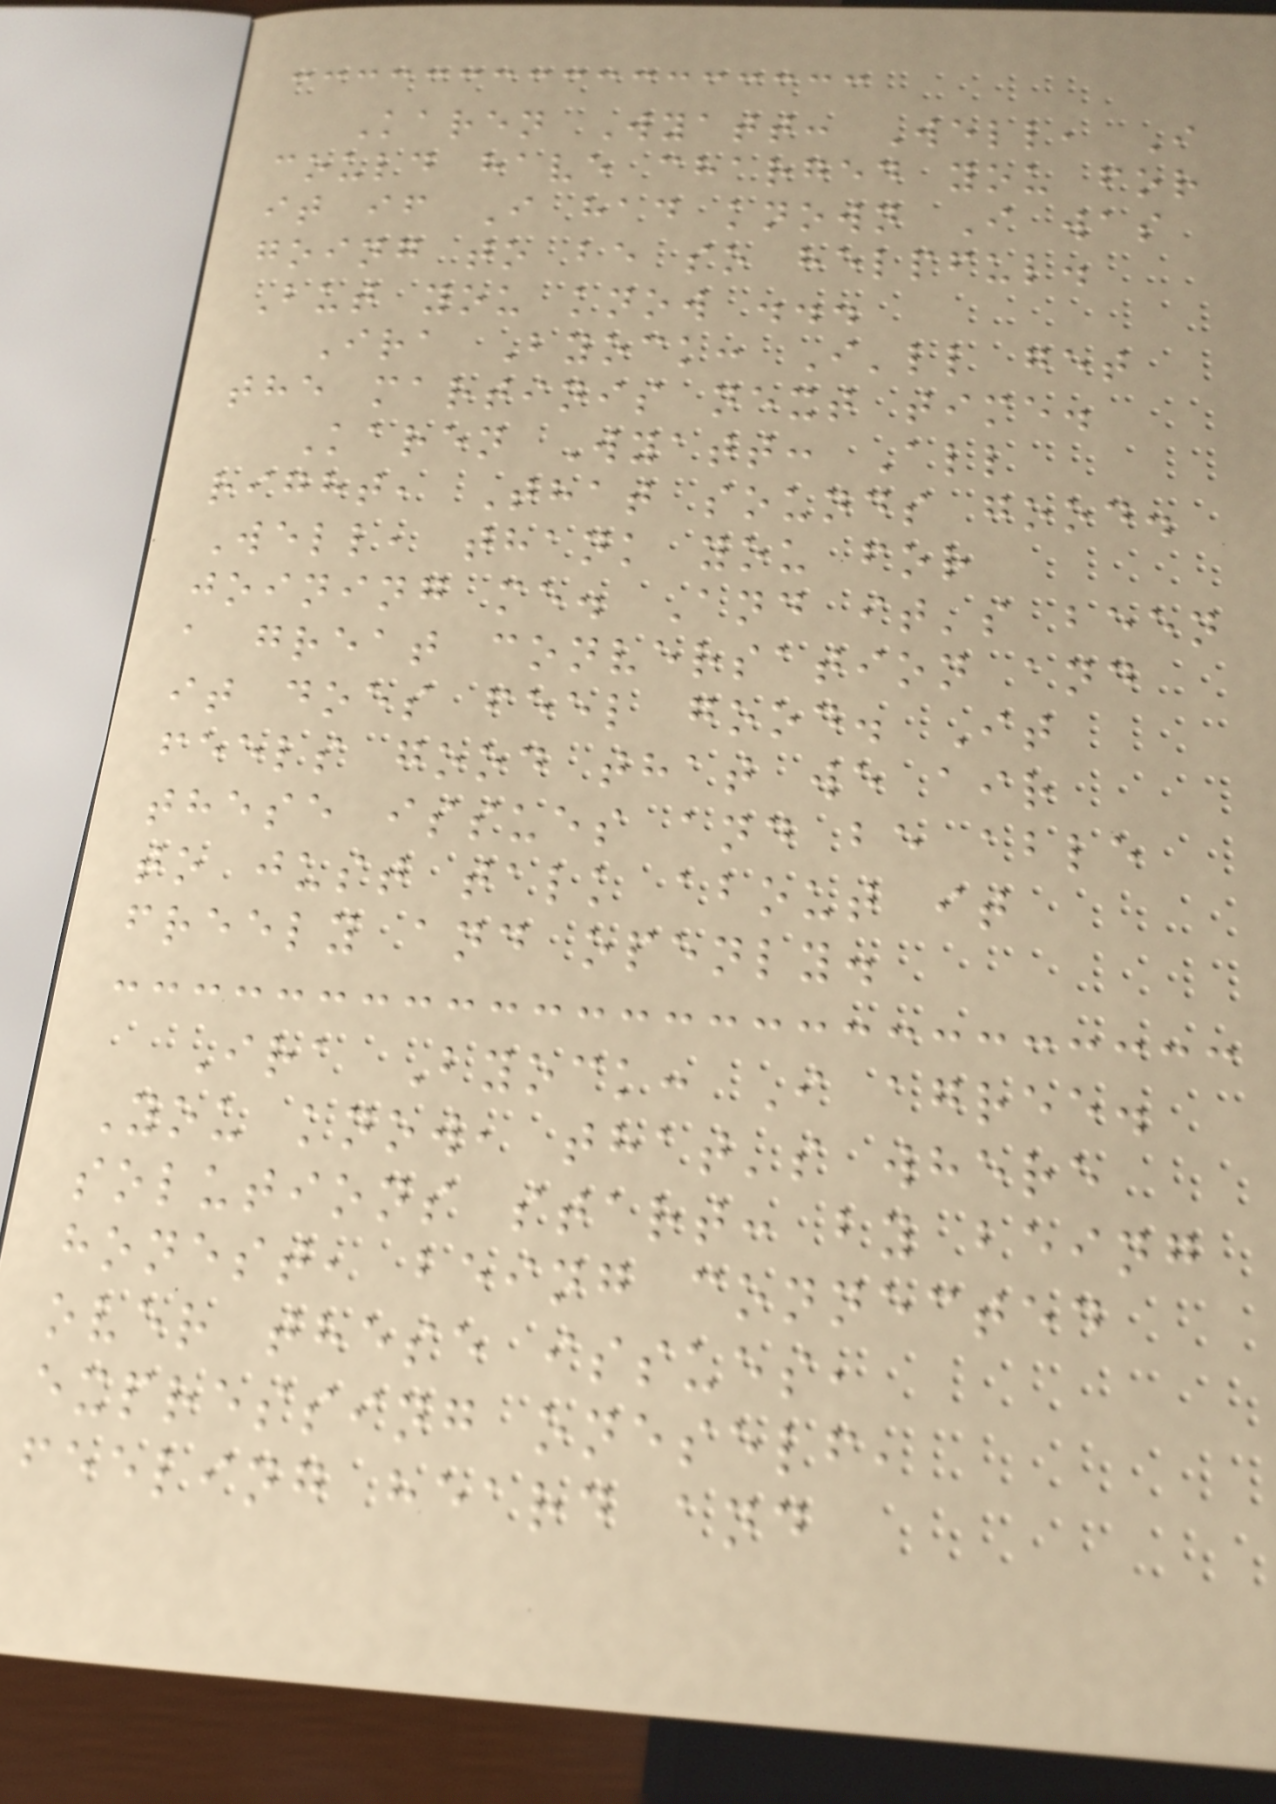Karen Wyatt: Well, I
could have charged you for
it if I had known I was
going to be so helpful.
But you know ...
Ira Byock: I'll get
the martinis next time.
Karen Wyatt: All
right, That sounds good.
Well, thank you for
joining me. And it's been
a great conversation and
it does feel good. It
feels good that we air
these issues and be able
to just talk about it
freely and openly.
Ira Byock: I agree.
You know, that's where
solutions start: by being
honest, being connected
over these issues,
expressing oneself,
feeling heard and
